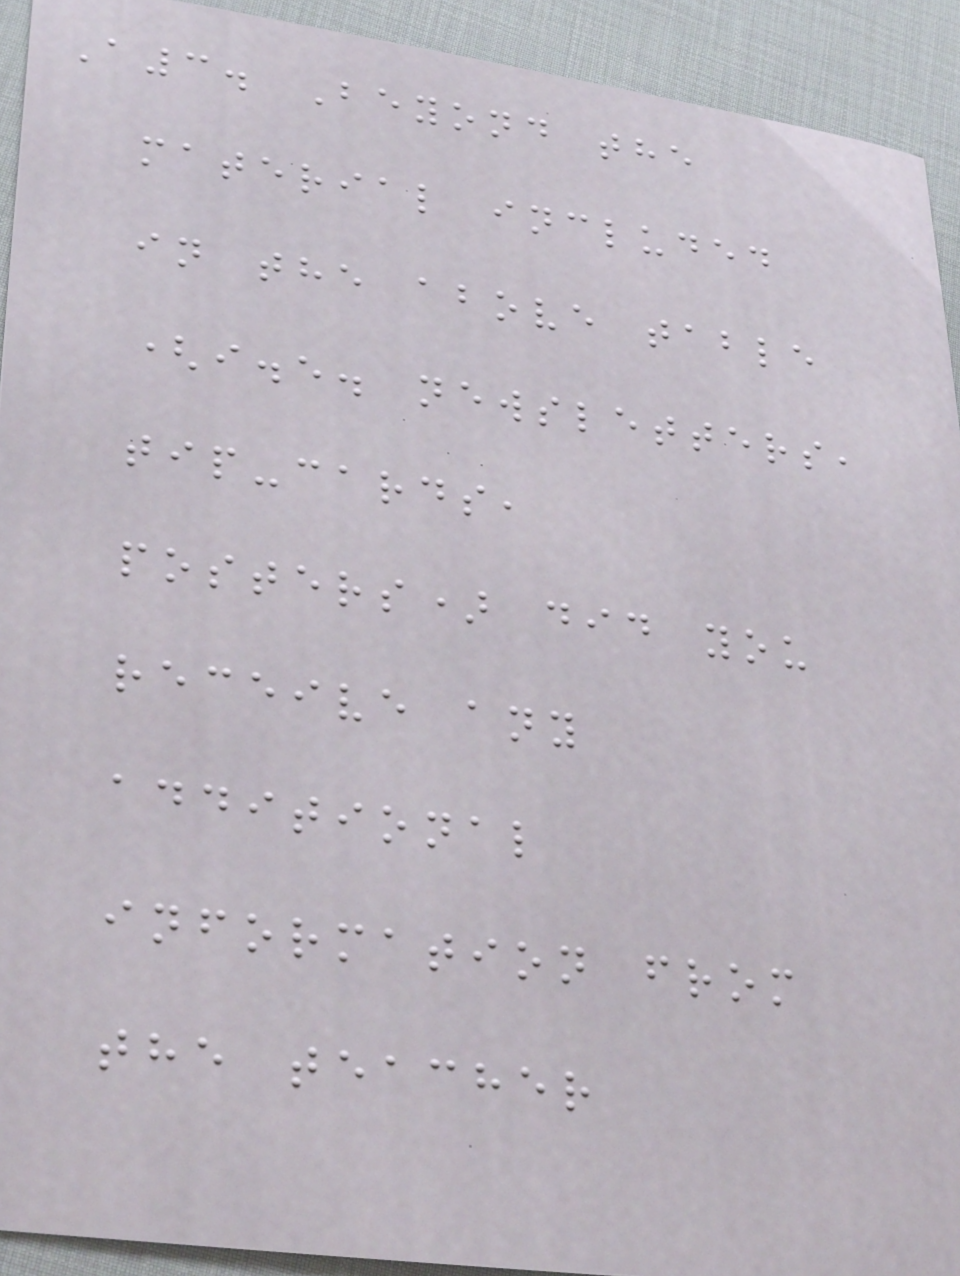A3. Beyond the
material included
in the above table
(i.e. newsletters,
tip-cards,
posters) did you
receive any
additional
information from
the teacher
